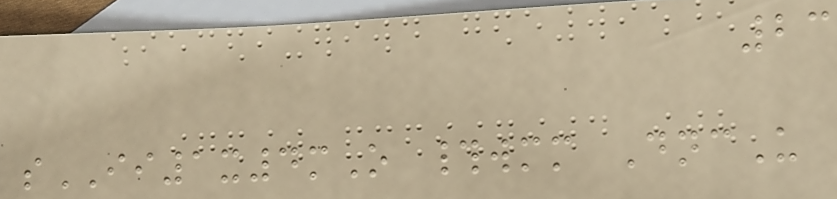23
sII1x4mO #wmm DncU
